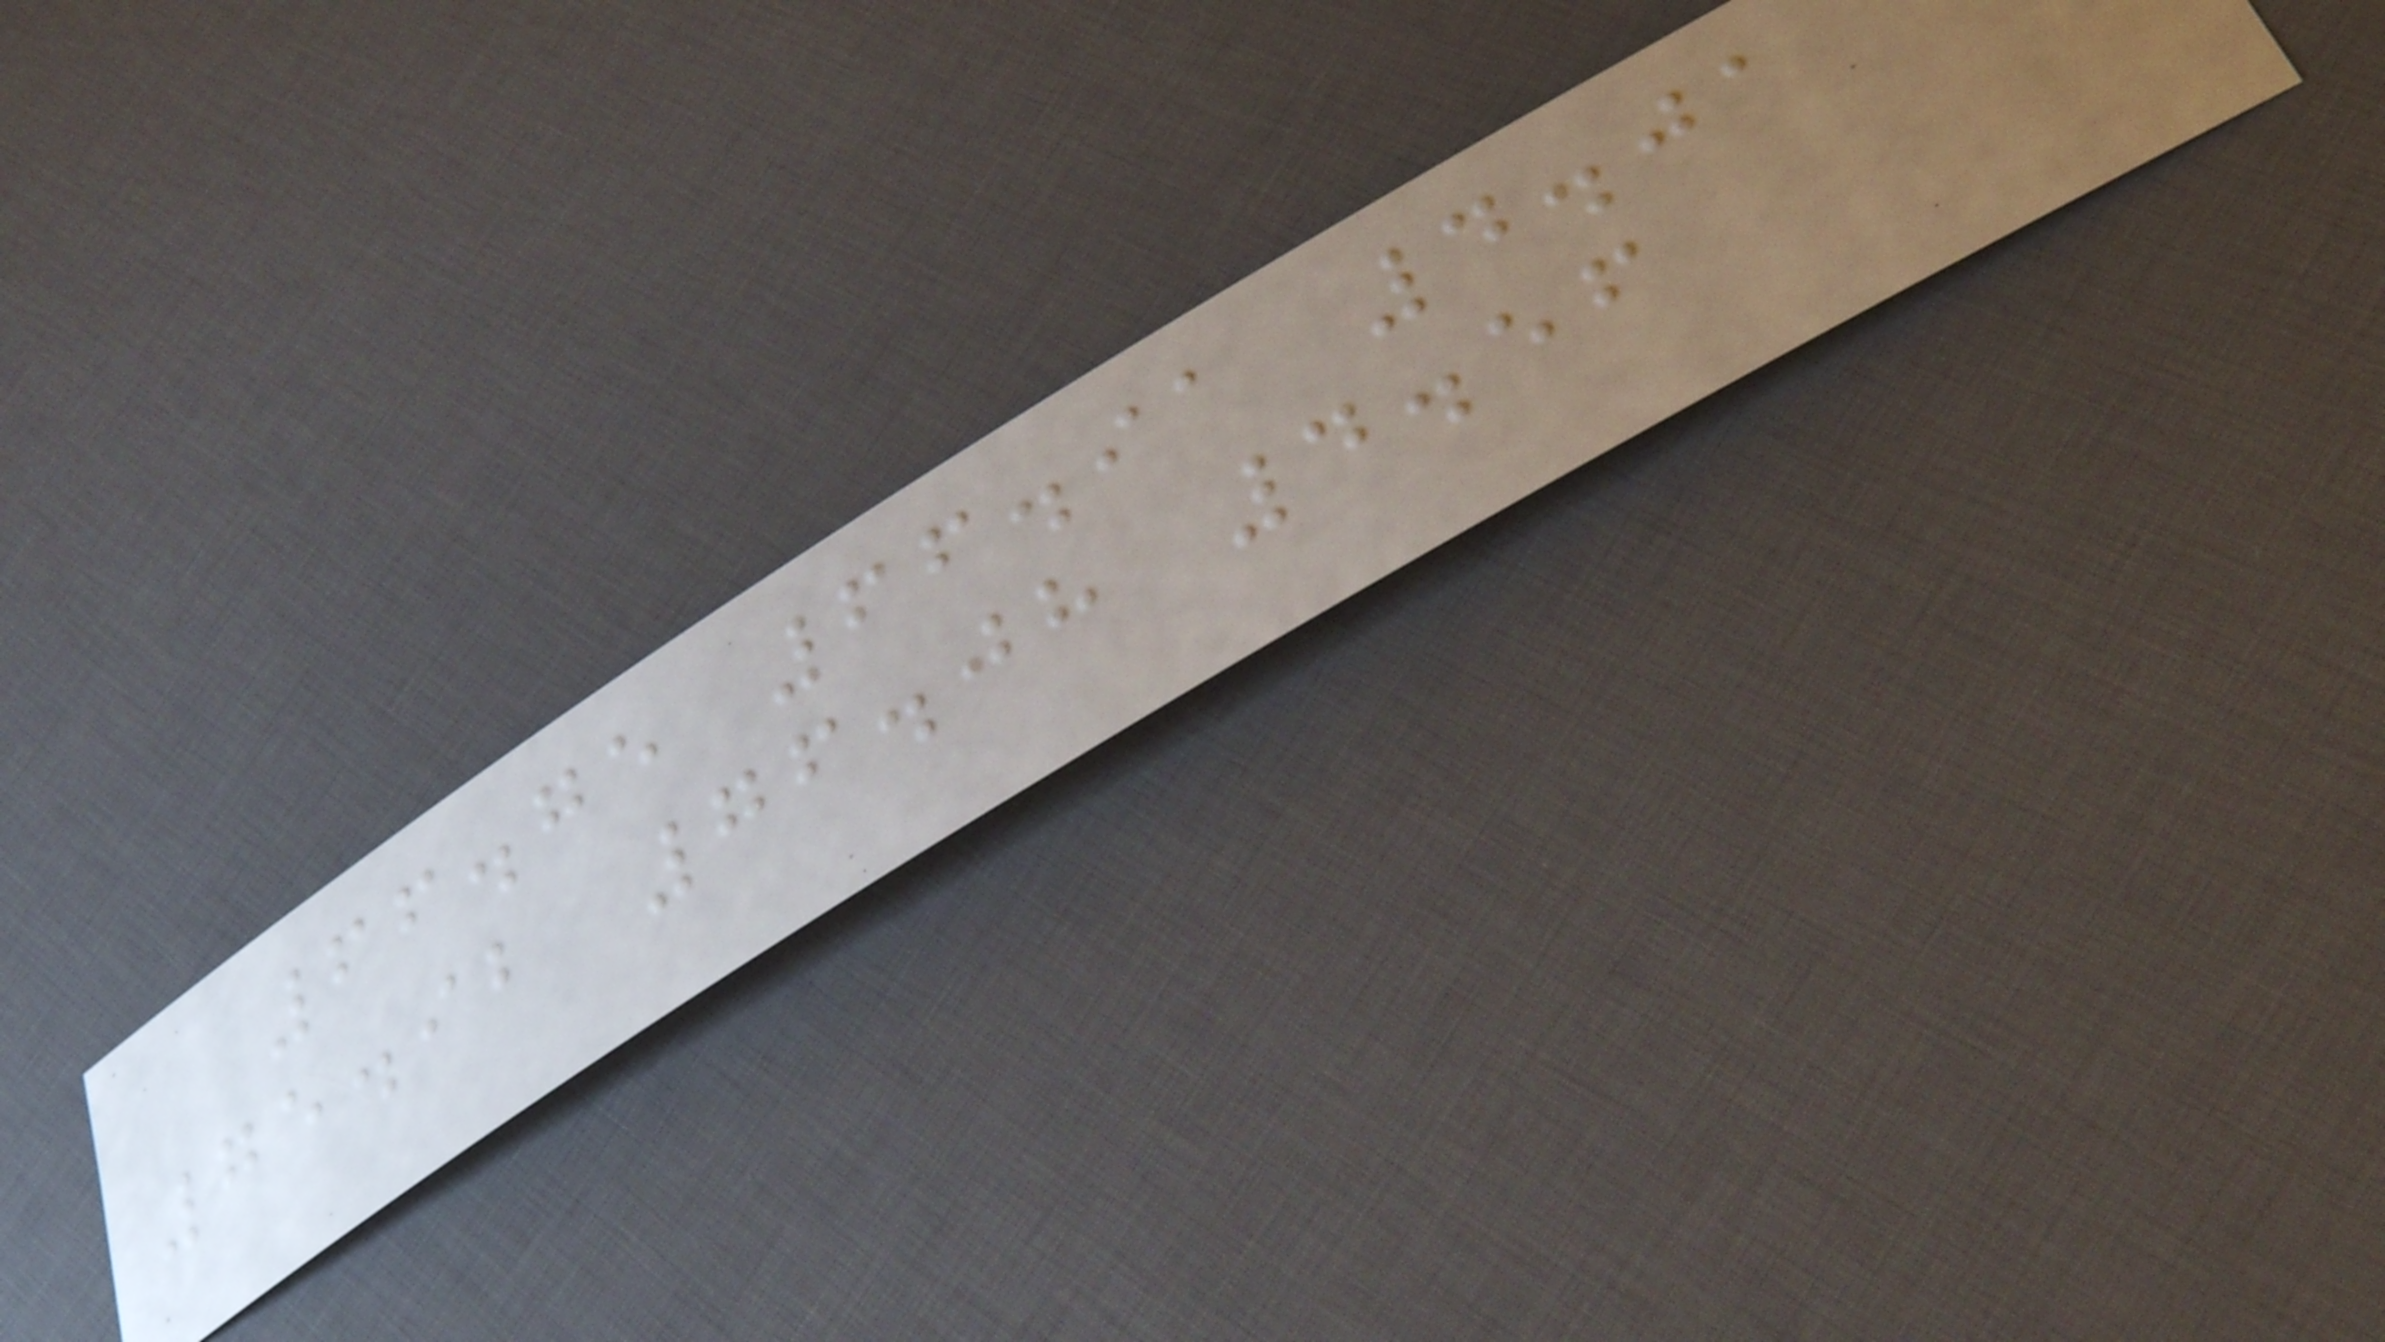66.75 66.91 4.01
75.92 76.08 4.56
